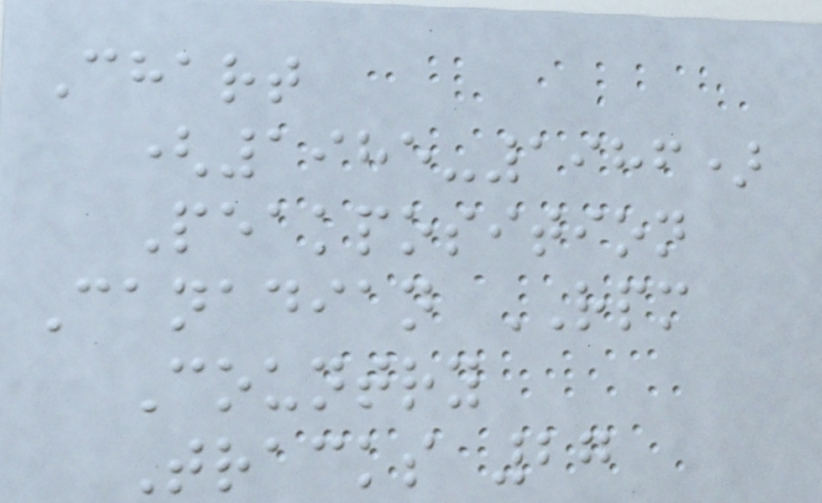Chart
(1985-1986)
Peakposition
Canadian RPM
Country
Tracks 27
